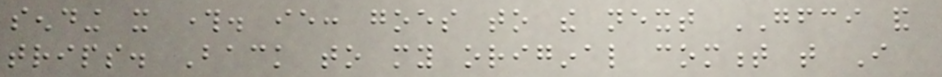sending it through. ie: goes to the next GFCI and
trips. Back to my original comment that I
